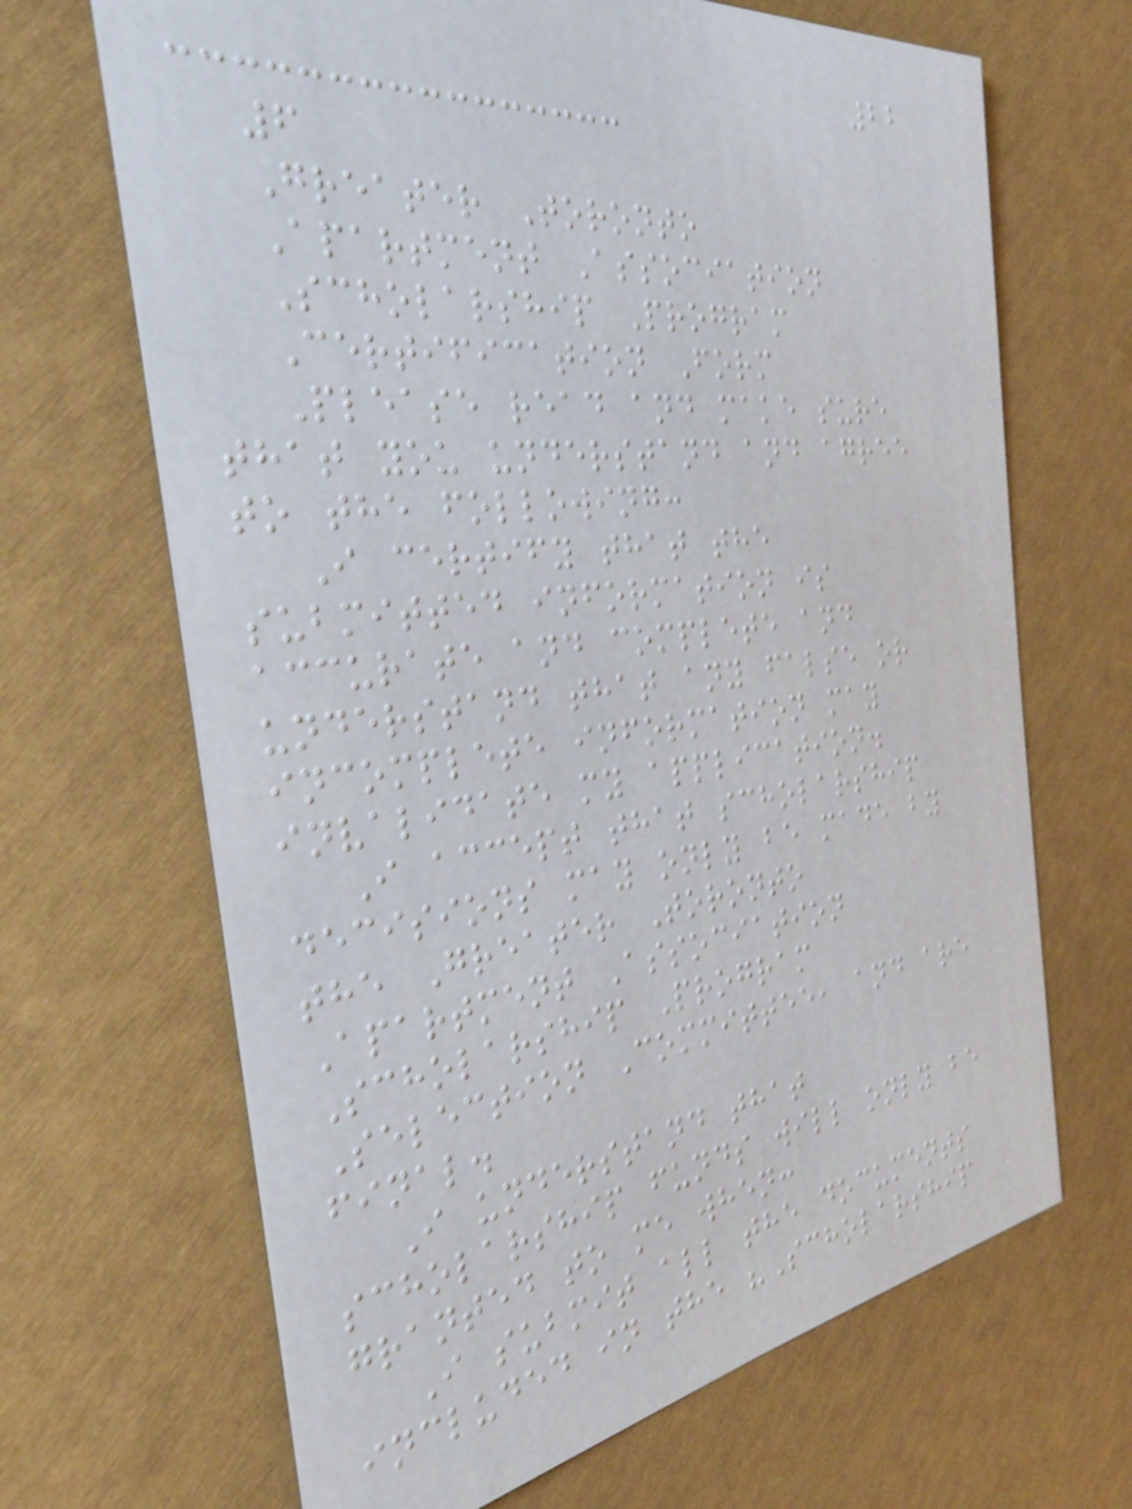22
6
Greater Toronto
Apartment Association
Scholarship Program
Certification Form
Please read and make sure
that you understand and agree
to the following:
I certify that the
submitted information is
accurate and complete and
understand that any false or
incomplete information may
invalidate my application.
I accept that scholarship
decisions may only be made by
the Greater Toronto
Apartment Association
Scholarship Program
Selection Committee, and are
final.
I understand that
scholarship funds will only be
granted to me when:
I submit all the documents
included in the "Scholarship
